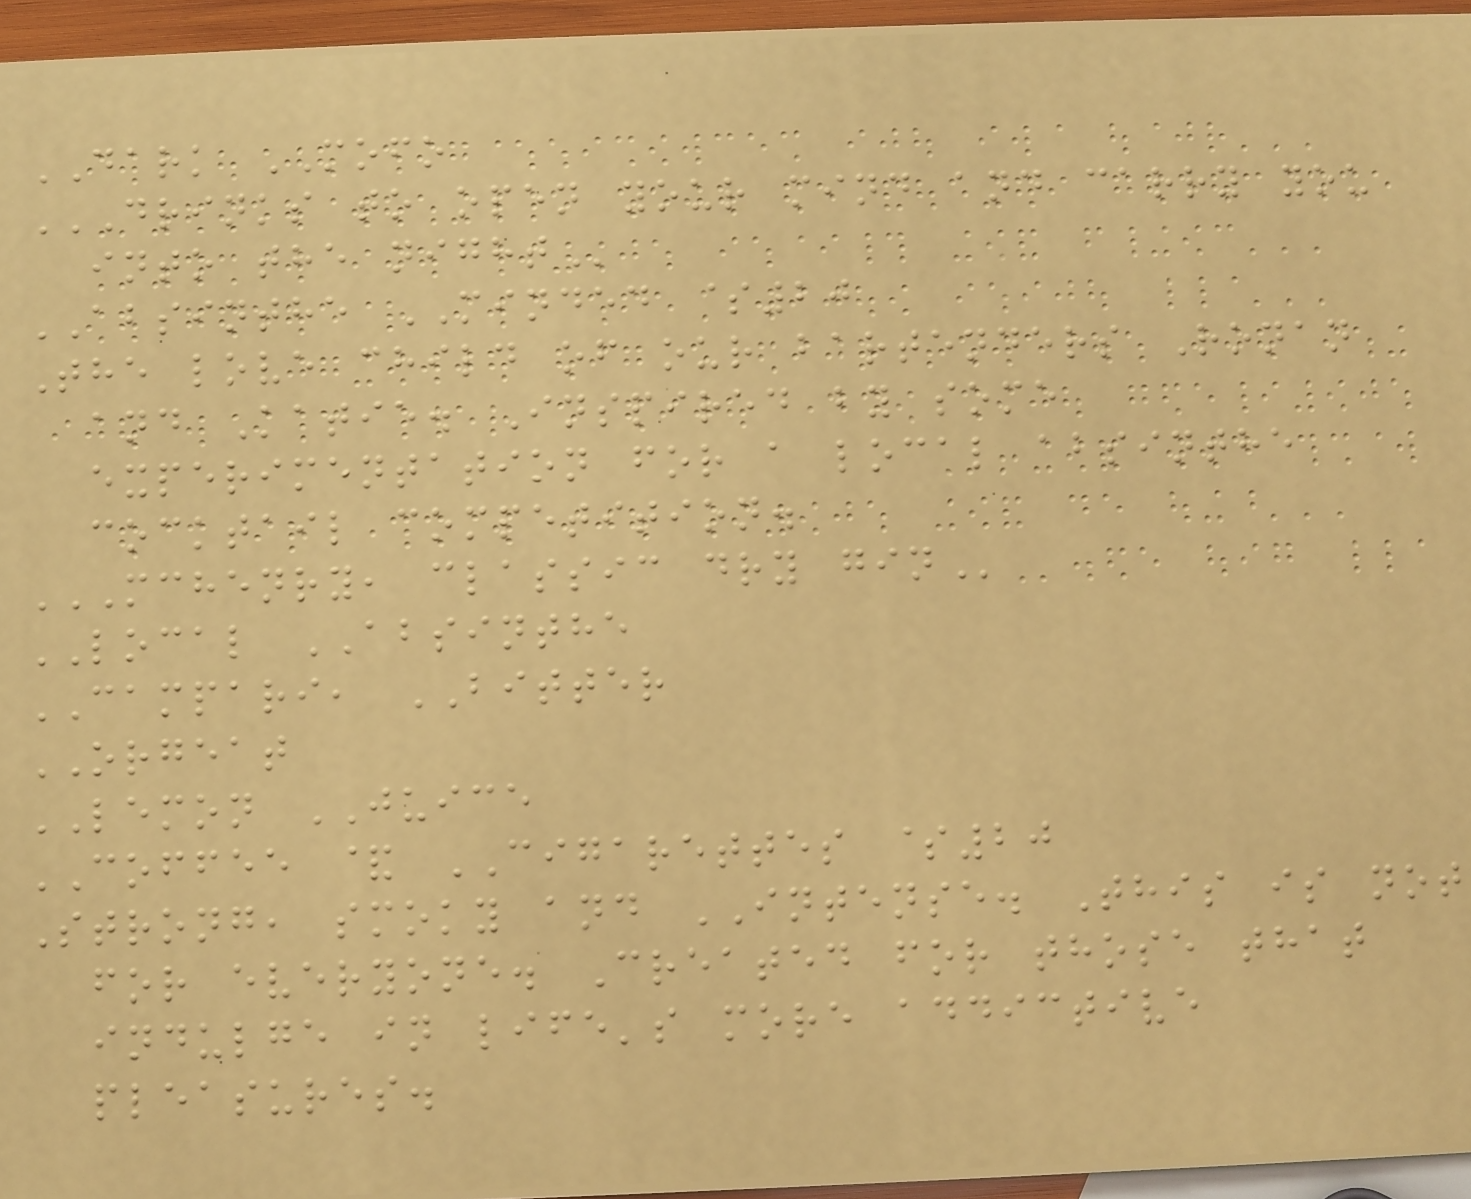DARK MOFO
DRINKS TO OPEN YOUR MIND AND CARRY YOU
INTO THE NIGHT
ABSINTHE MINDED $20
The love child of our bartenders Ronan
and Katie. Inspired by some
experimentation for a local absinthe
cocktail competition.
MCHENRY, CLASSIC DRY GIN
LOCAL ABSINTHE
CAMPARI, BITTER
ORGEAT
LEMON JUICE
COFFEE & CIGARETTES $20
Strong, smoky and INTENSE. This is not
for everyone. Created for those that
indulge in life's more addictive
pleasures.
